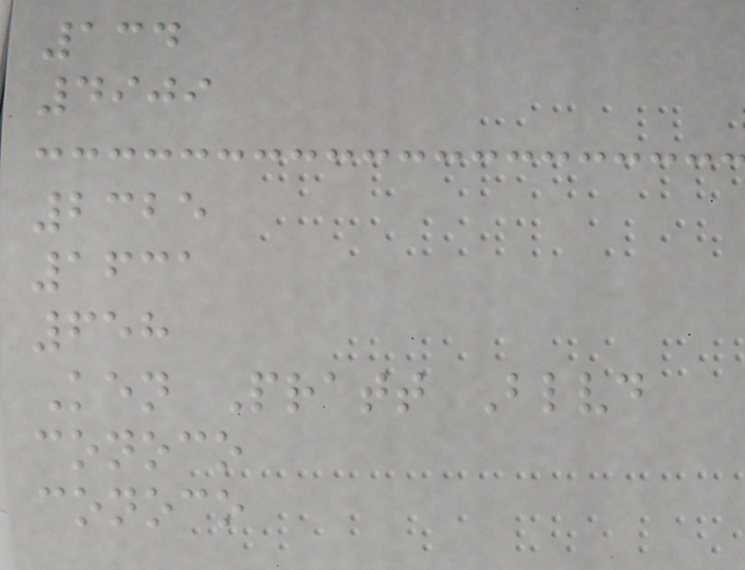134
4909
2325
1631
658
Ken Pratt Blvd
conoco
conoco
